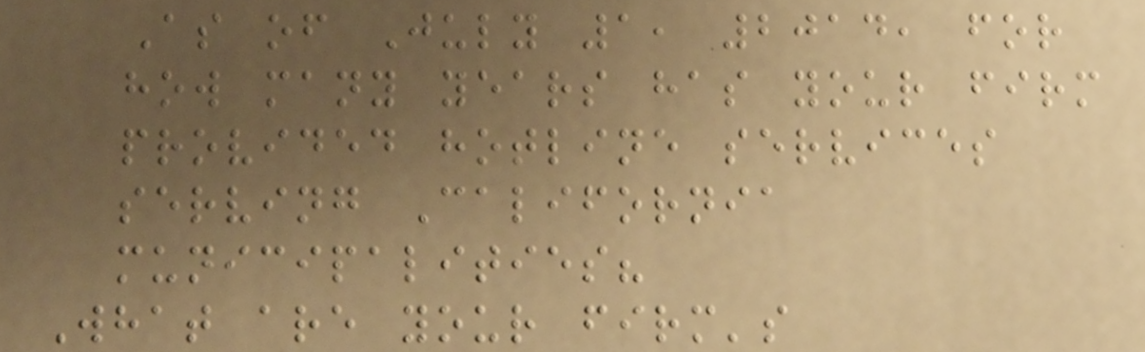As of July 1, 2014, for
how many years has your firm
provided hotline services
serving California
municipalities?
What are your firm's
